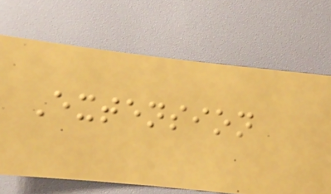Extension
